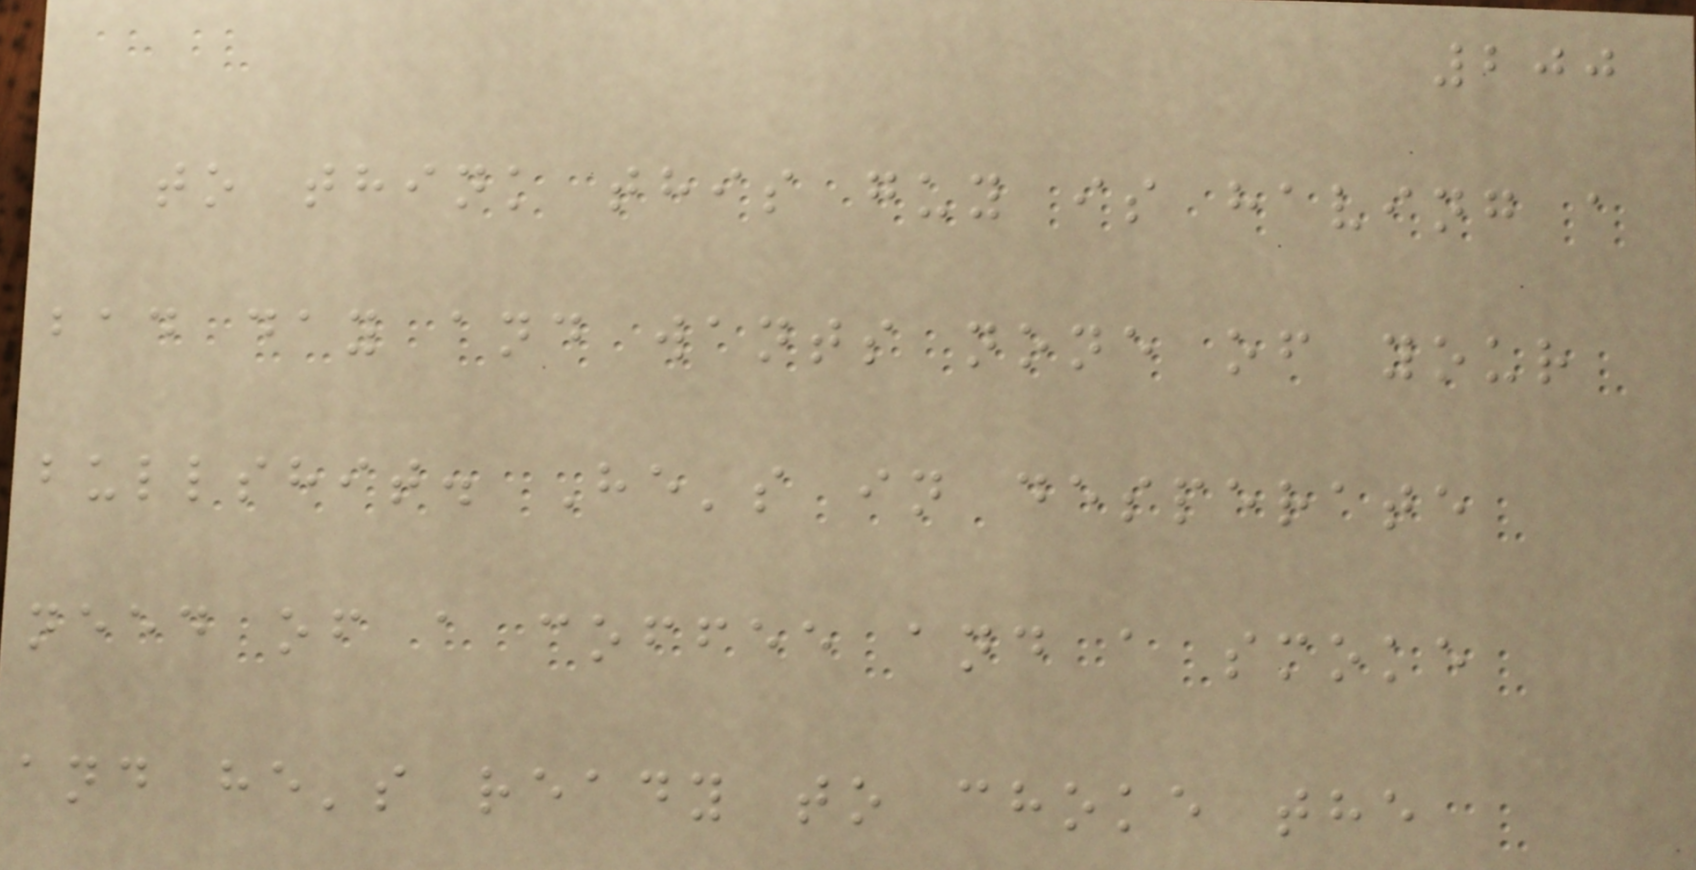200
to think this guy is having a
bad day and wants none of your
bullshit. He's in desperate
need of a coffee and a smoke
and he's ready to choke the
